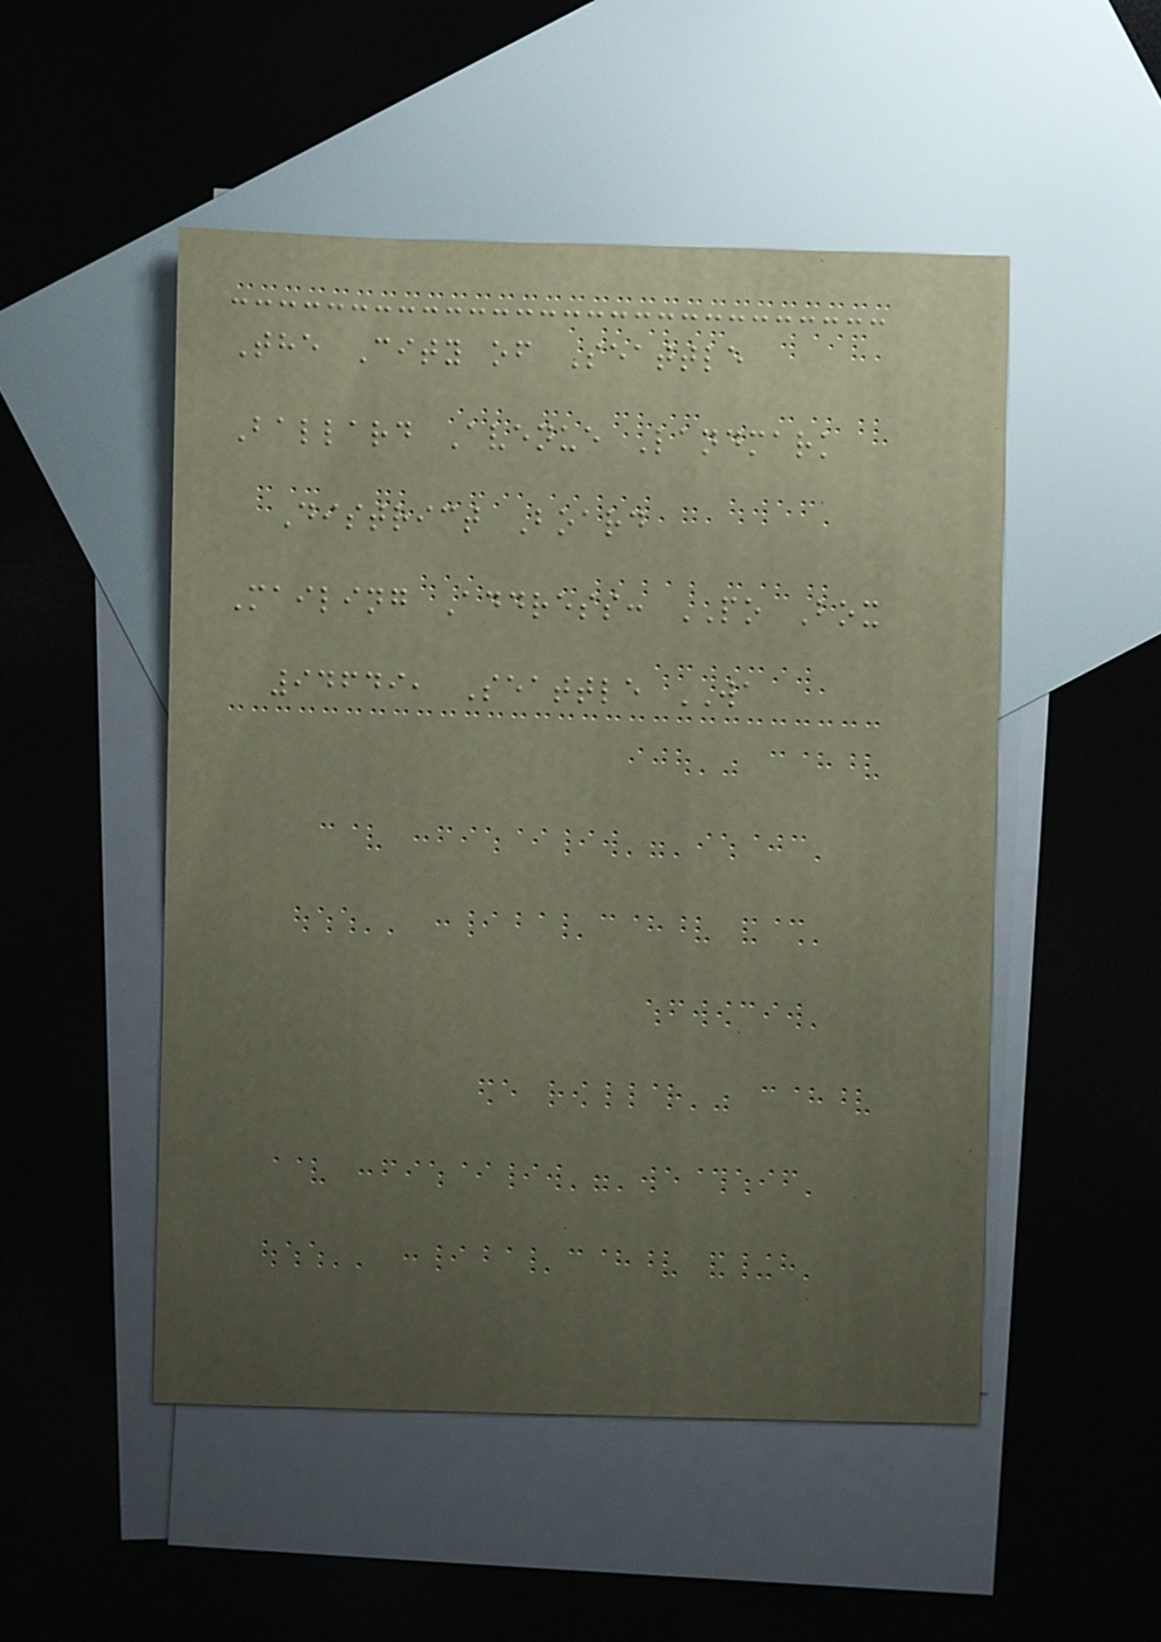The City of Seattle
Ballard Avenue Landmark
District Board
Mailing Address: PO Box
94649, Seattle WA
